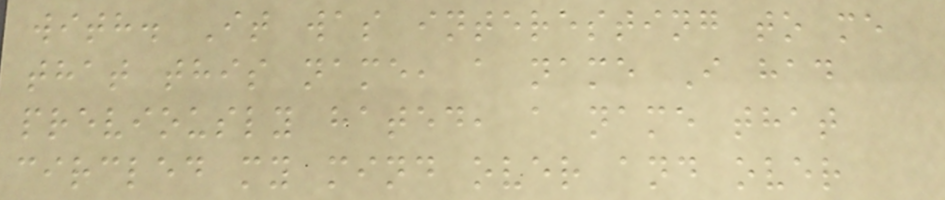with. It was interesting to me
that this name, a name I had
previously hated, a name that
circled my mind over and over
